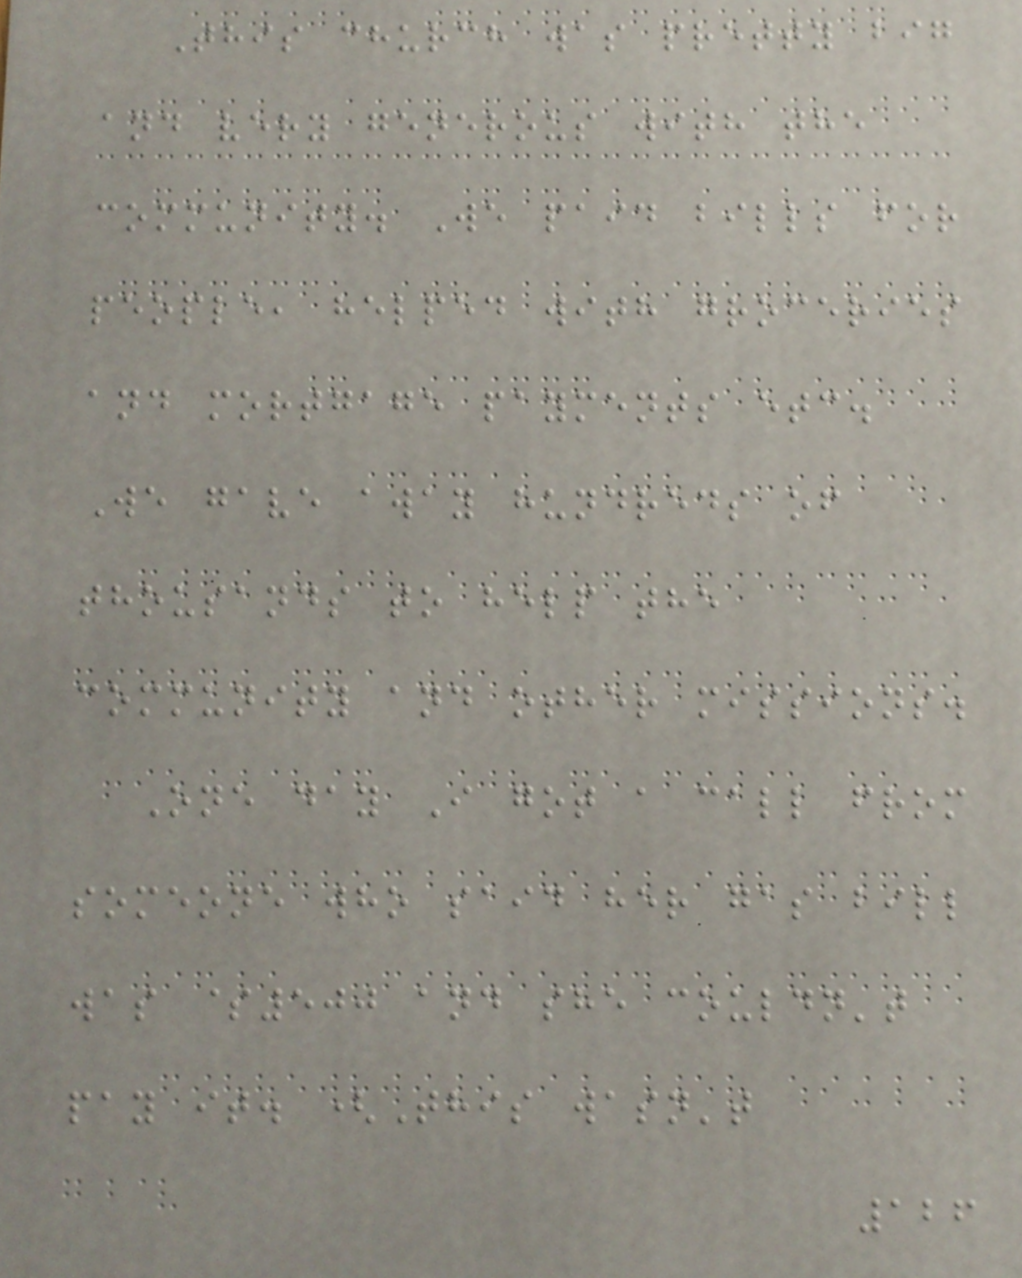This church was pretty big
and very generous with the
community. We paid bills for
people, helped with groceries
and mortgage payments etc.
We gave away hundreds of
thousands to help the
community and other missions.
One day I got a call from
someone who said her gas bill
was $500 and she couldn't
pay it. (This wasn't
126
